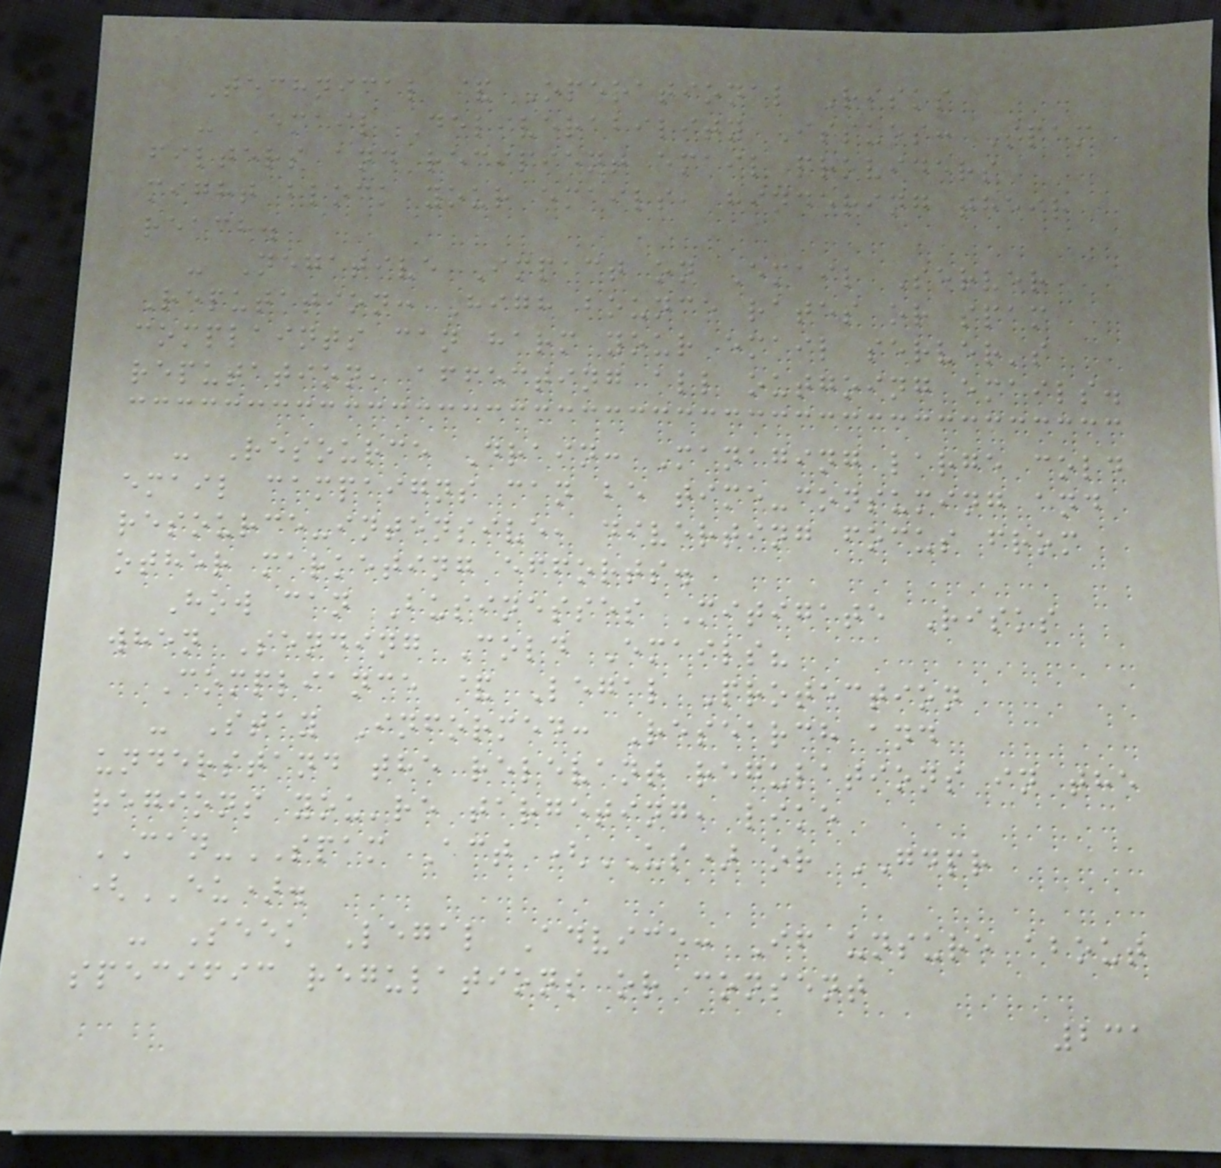Technical & Operational Risks
- Email Deliverability Issues: Spam
filters and recipient email providers
might block your emails, hindering their
reach.
- Negative Impact on Email Server
Reputation: High bounce rates or spam
complaints can harm your email server's
reputation, affecting all outgoing emails.
- Resource Drain: Managing large cold
email campaigns can be time-consuming and
resource-intensive, diverting focus from
other marketing efforts.
How can Businesses Mitigate Risks
when Sending Cold Emails?
Compliance & Legal Protection
- Stay Informed: Research and
understand the relevant regulations in the
regions you're targeting, like
CAN-SPAM Act (US) or GDPR
(EU).
- Seek Legal Advice: If unsure about
specific regulations or consent
231
